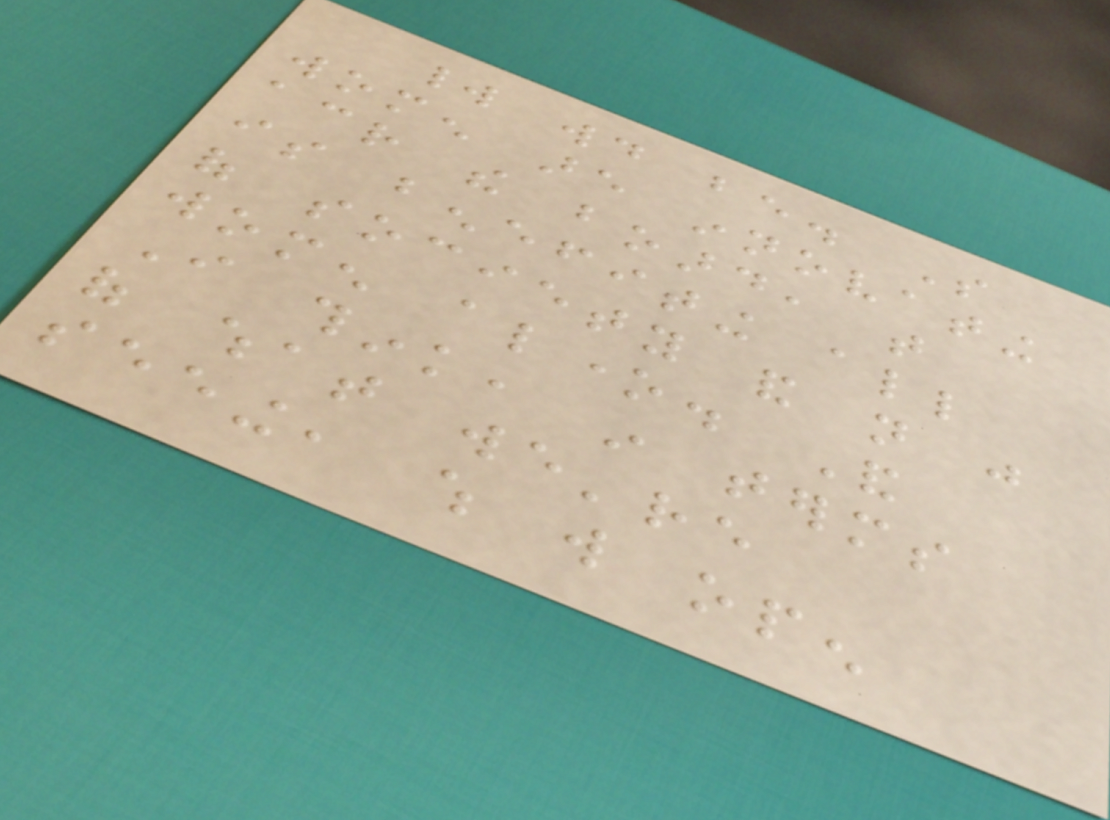world would be. So
women are innovating
across the board, that
is benefiting all
of society and not just
women alone. And
I think, in terms
of what we're
seeing, which will open
